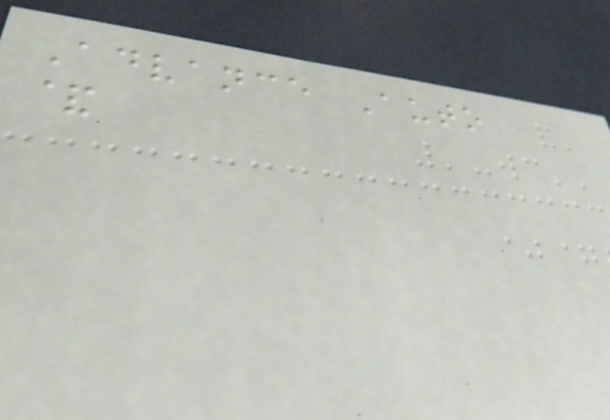Advance Auto
&
